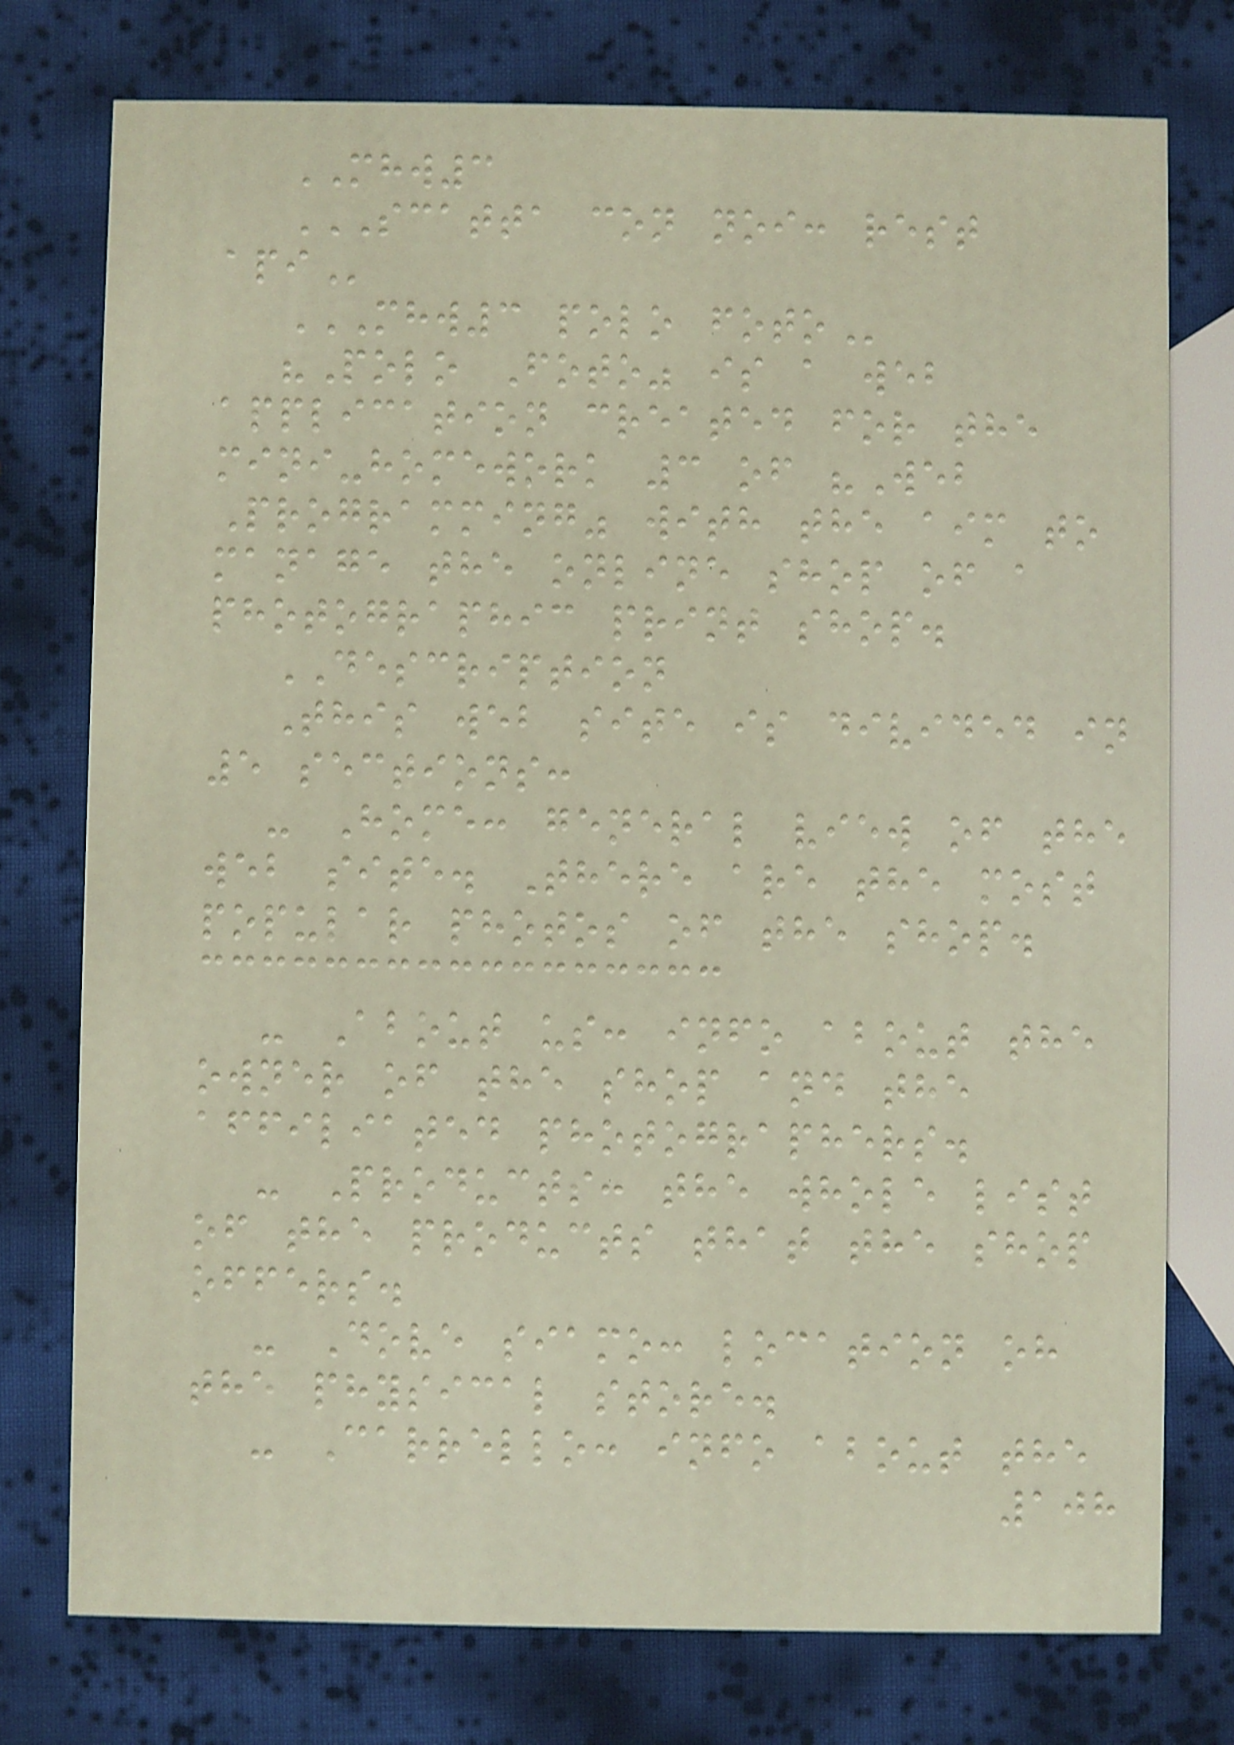MHW3
SCATTA CON NOI: REST
API
MHW3 POLO FOTO
"Polo Foto" is a web
application created for the
mini-homework 3 of "Web
Programming" with the aim to
manage the online shop of a
photographic print shop.
DESCRIPTION
This web site is divided in
5 sections:
- Home: general view of the
web site. There are the most
popular photos of the shop.
- About us: info about the
owner of the shop and the
affiliated photographers.
- Products: the whole list
of the products that the shop
offers.
- Dove siamo: location oh
the physical store.
- Carrello: info about the
108
